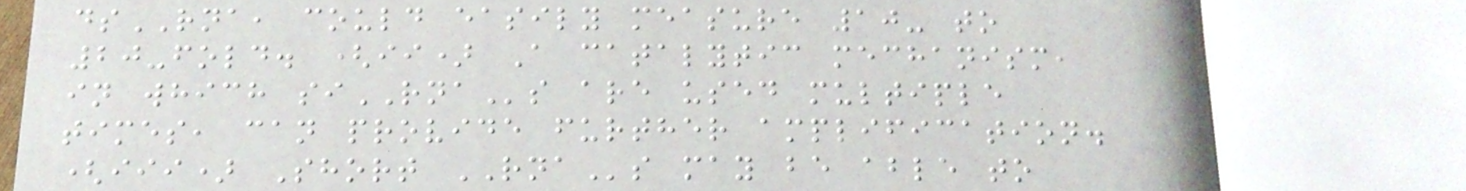dsRNA, could easily measure 10- to
20-fold. (ii) A catalytic mechanism,
in which siRNAs are used multiple
times, can provide further amplification.
(iii) Short RNAs may be able to
